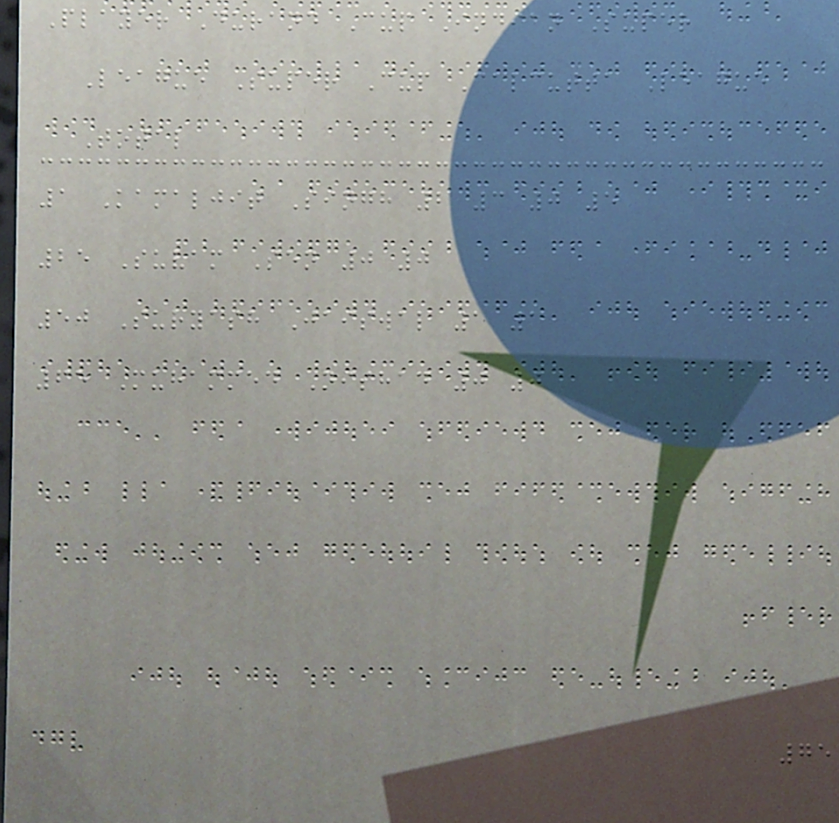Player Durand Cup Indian Super
League Super Cup Calcutta League
Total
1 Kamaljit Singh 2 3 0 5
25 Suvam Sen 0 0
50 Suryash Jaiswal 1 1
65 Muhammed Nishad 0 0
75
